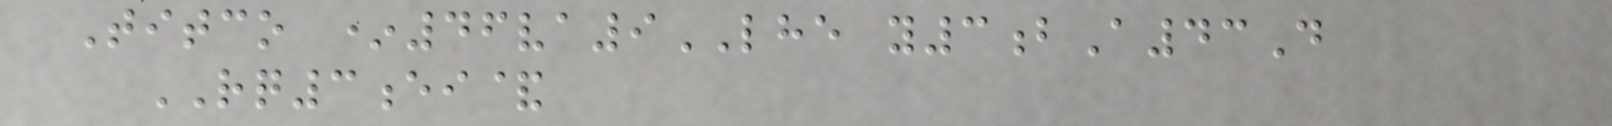Titco *46va9LHE y3bA43D
RQ3ei&
